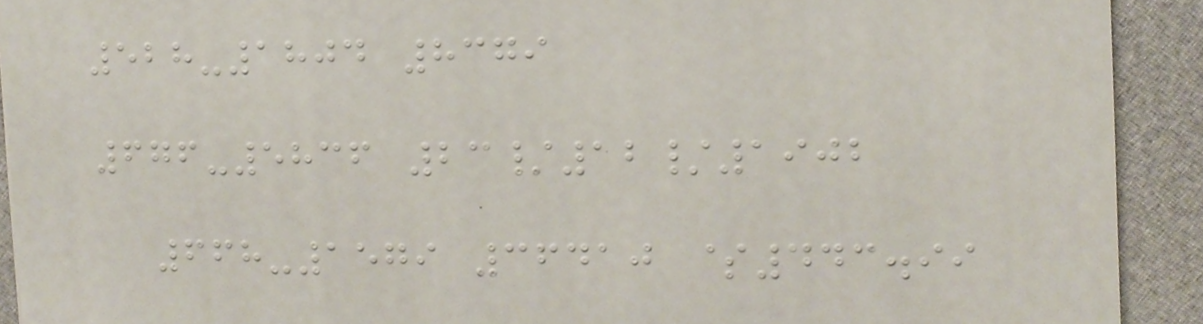528-1804 8379
676-5836 23/12/1902
668-1579 36410 $443.99
